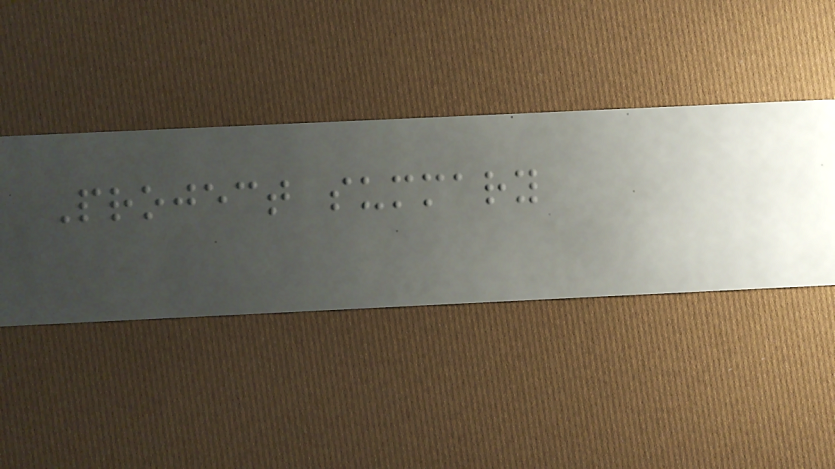Project summary
